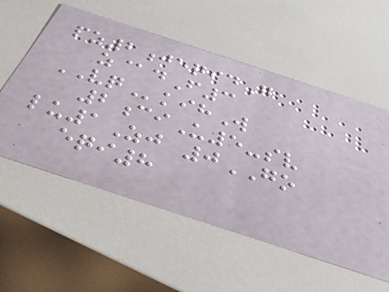pz2jeqidG
z@dF3
VQkihW
2ciU5-sv
lu1Zj 0GO
eqi8
